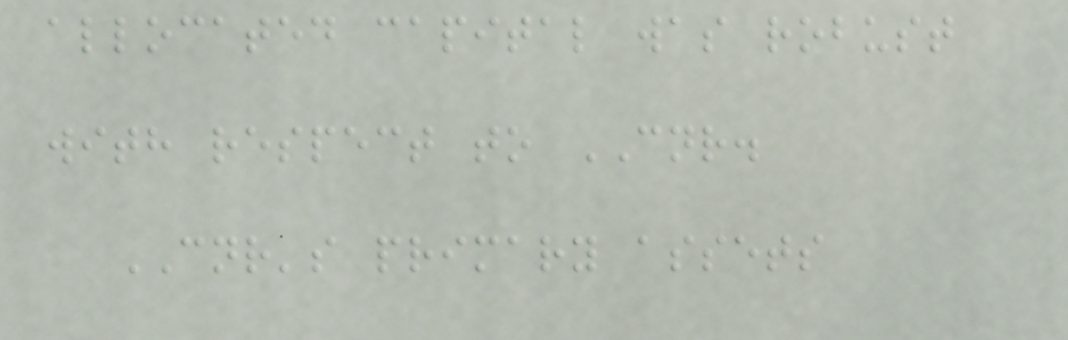allocated capital was robust
with respect to CNR.
CNR's primary assets
